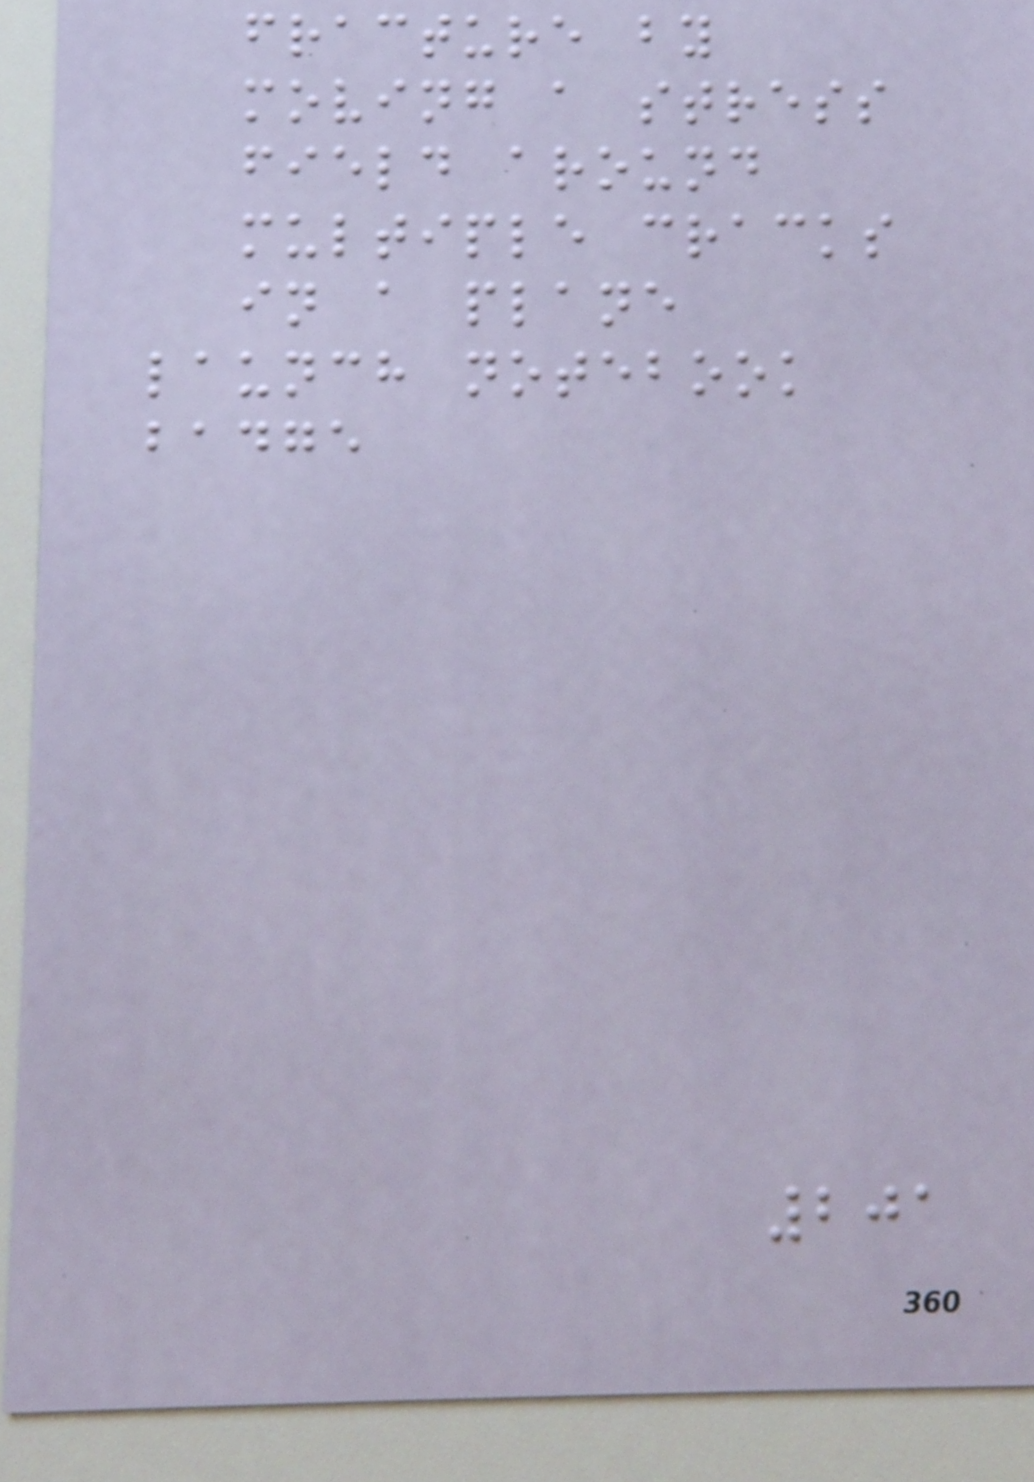fracture by
moving a stress
field around
multiple cracks
in a plane
launch notebook
badge
201
